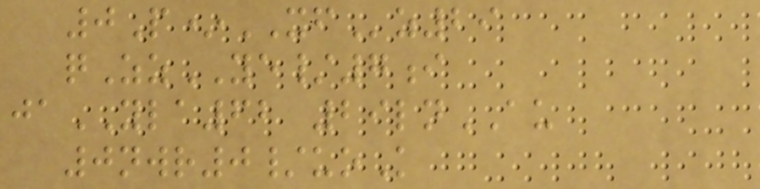0P*XFz29
qZzYE/7i
jaYLA62 29lnAU
0nwr0/uoK
